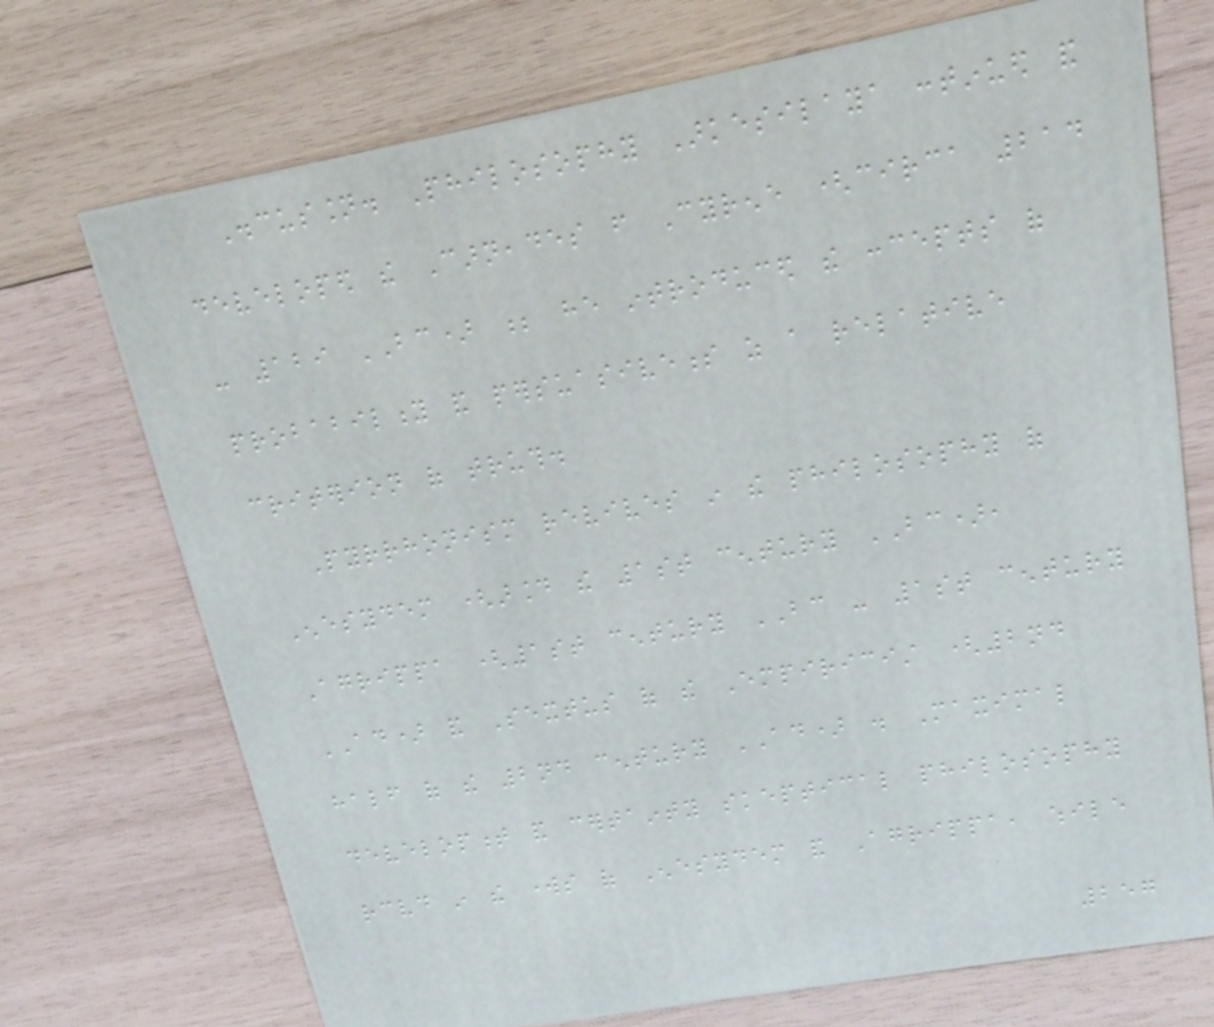Discussion. Philosophy Arkesilaya continued and
developed the Carneades from Cyrene (circa 214
- 129 BC) ; he introduced the concepts of
probability and persuasiveness as a relative
criterion of truth.
Pyrrhonism revives in the philosophy of
Enesydem (around the 1st century BC),
Agrippa (1st century BC - 1st century
AD) and Sextus of the Empiricist (2nd
half of the 2nd century AD) . Maximal
development and certainty skeptical philosophy
received in the works of Enesydem and Agrippa, while
257
